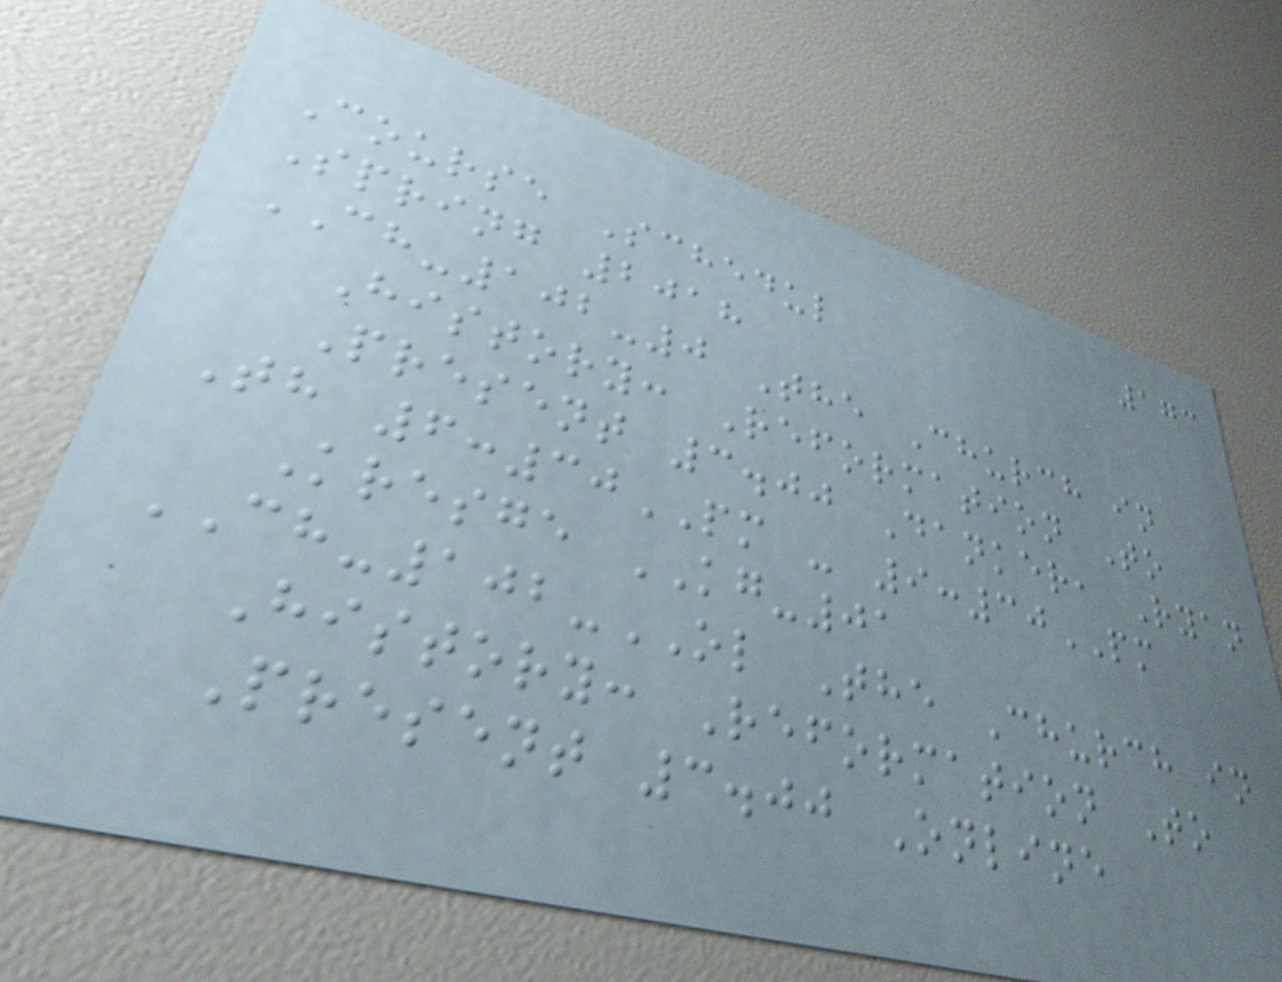173
Course Schedul
Spring 2018
CH-102-0 The Church in
History: Reformation To
Present 3.00 Danker, Ryan
Th 6:30PM - 9:30PM
Kresge KG-01
CH-102-OL The Church in
History: Reformation To
Present 3.00 Online
